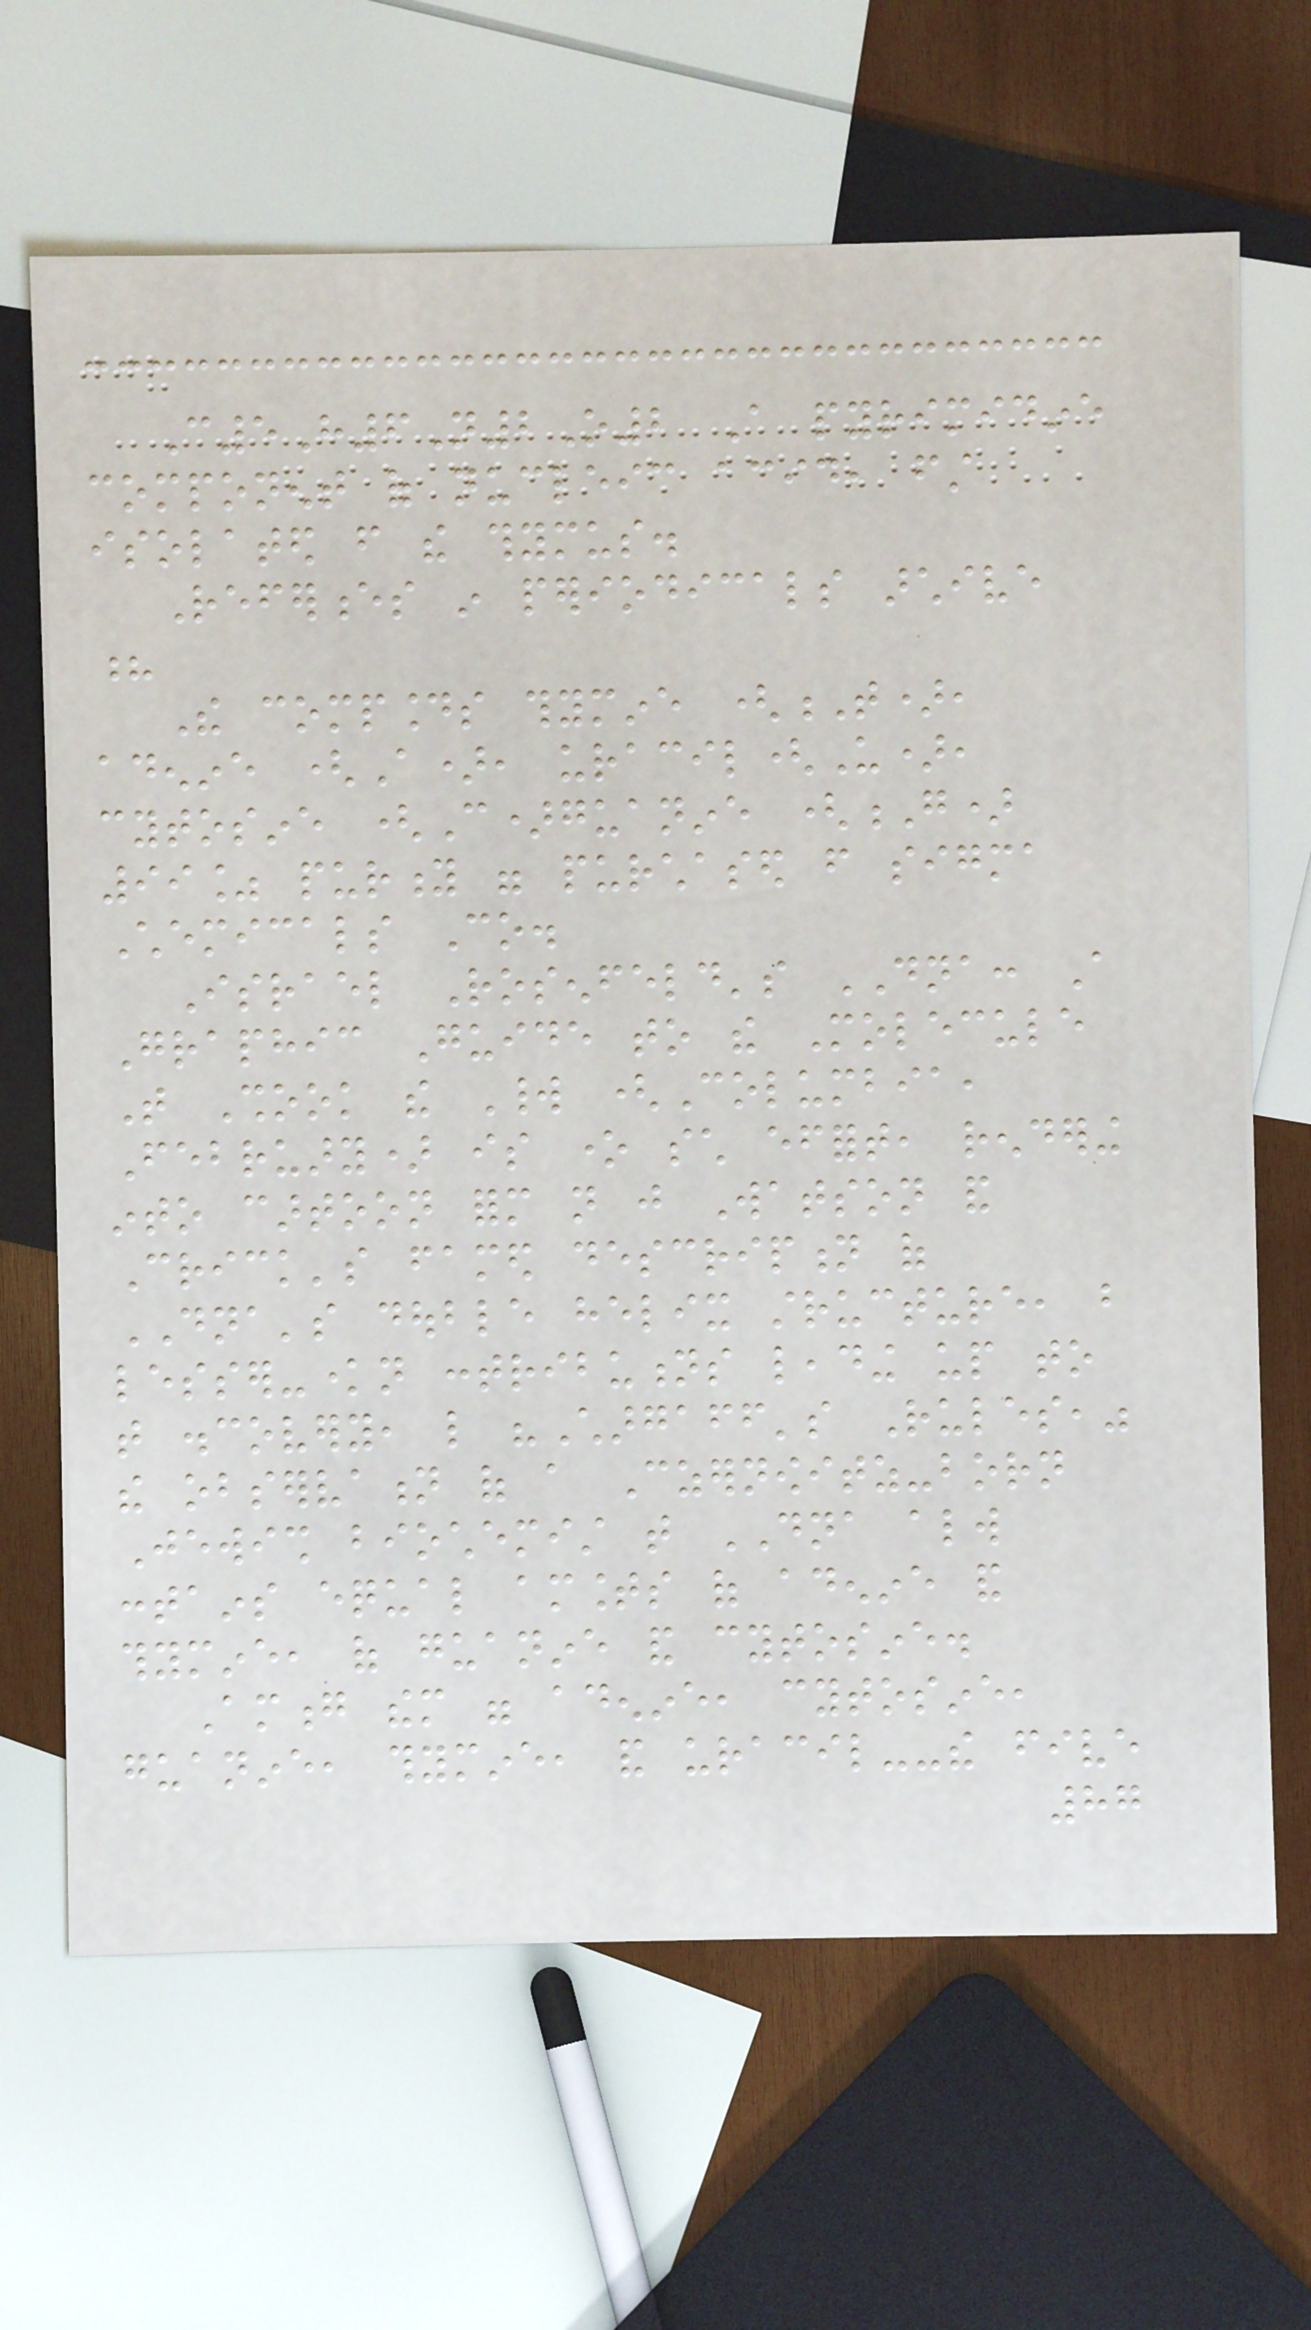C5H6N2O2 A pyrimidine
component of nucleic acid, first
isolated from the thymus.
References in periodicals archive
?
The compounds thymine (T),
adenine (A), uracil(U),
cytosine (C)guanine (G)
99% purity were purchased from sigma
Chemicals Co.
Israel Rosenfeld's DNA: A
Graphic Guide to the Molecule
That Shook the World (Columbia,
February) is one such effort, rendering
into cartoon form not just Watson and
Crick's famed description of
DNA's double helix structure, but
lesser-known contributions leading up to
that discovery, like "Chargaff's Rules,"
the observation of a Czernowitz-born
Jewish biochemist that DNA always
contains equal amounts of adenine and
thymine, of guanine and cytosine.
Among them were adenine, cytosine,
guanine, thymine, and uracil--the five
87
